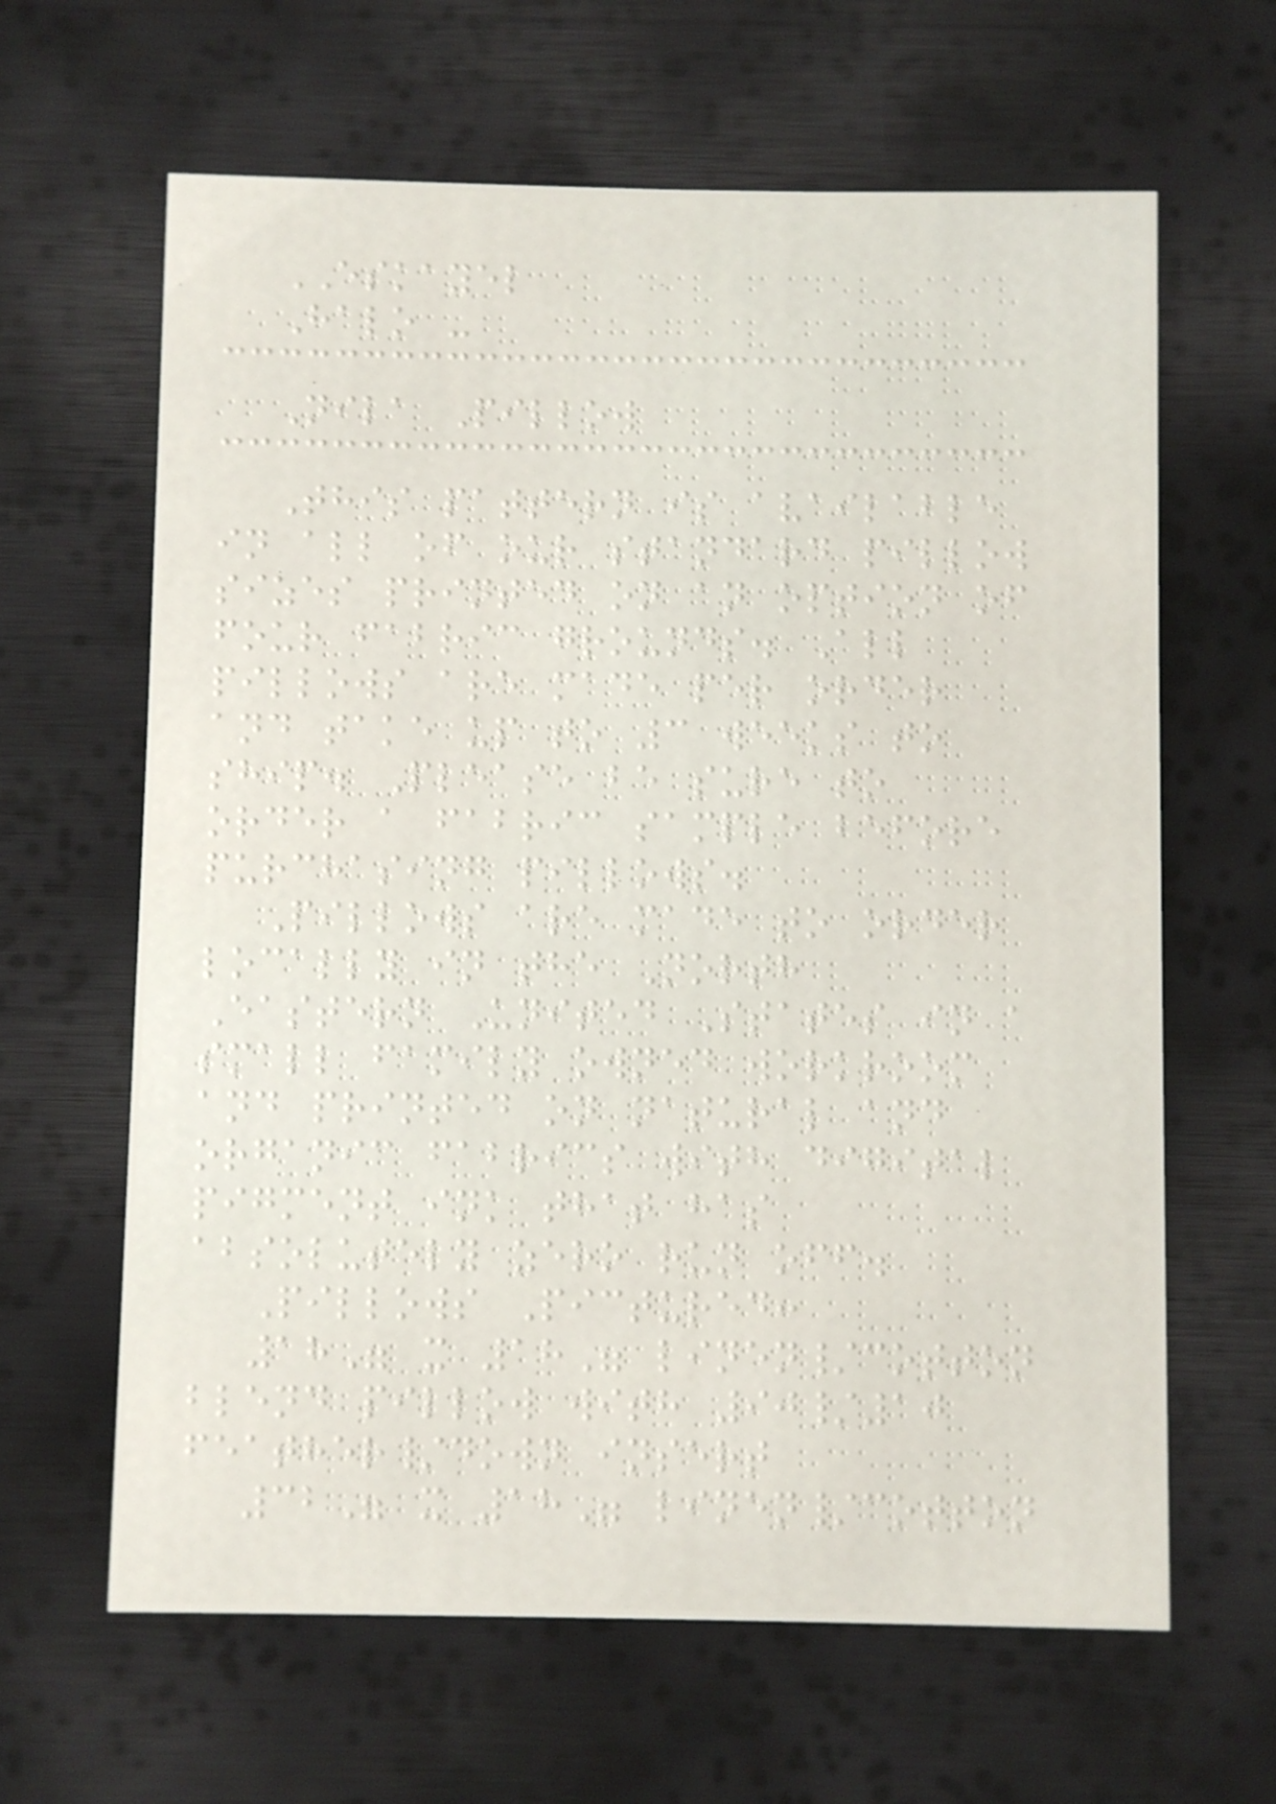ESKAYEL
Halo -
Nila Pillow
This pattern is available
in all of our standard pillow
sizes printed on an option of
four fabric grounds. All
pillows are made per order
and take up to 3 weeks to
ship. Please be sure to
order a fabric sample before
purchasing pillows.
Pillows are made to order
locally in the North
Eastern United States in a
small family owned workroom
and printed on natural and
organic fabrics with digital
pigment ink that has
absolutely zero run off.
Pillows Pictured:
18" x 18" linen/cotton
blend pillow with 90/10
feather/down insert
32" x 18" linen/cotton
